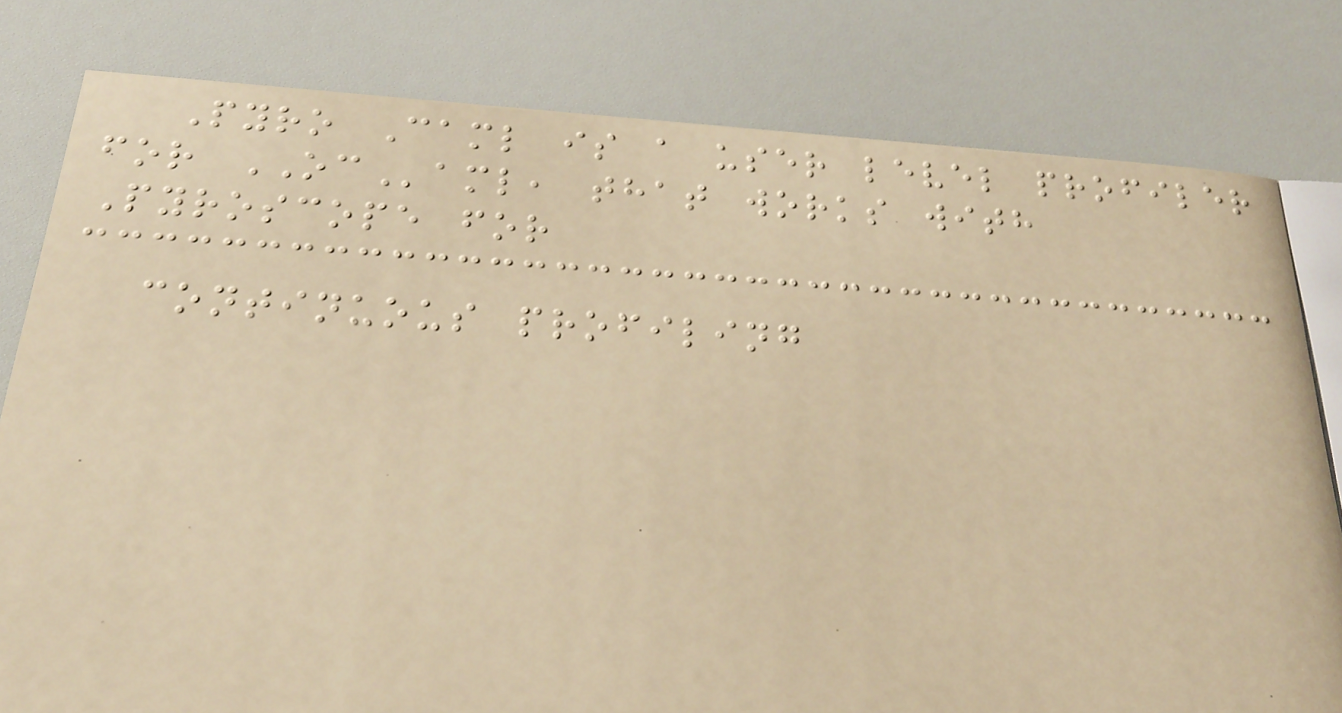Pyro Caml is a user level profiler
for OCaml, that works with
Pyroscope for
continuous profiling
